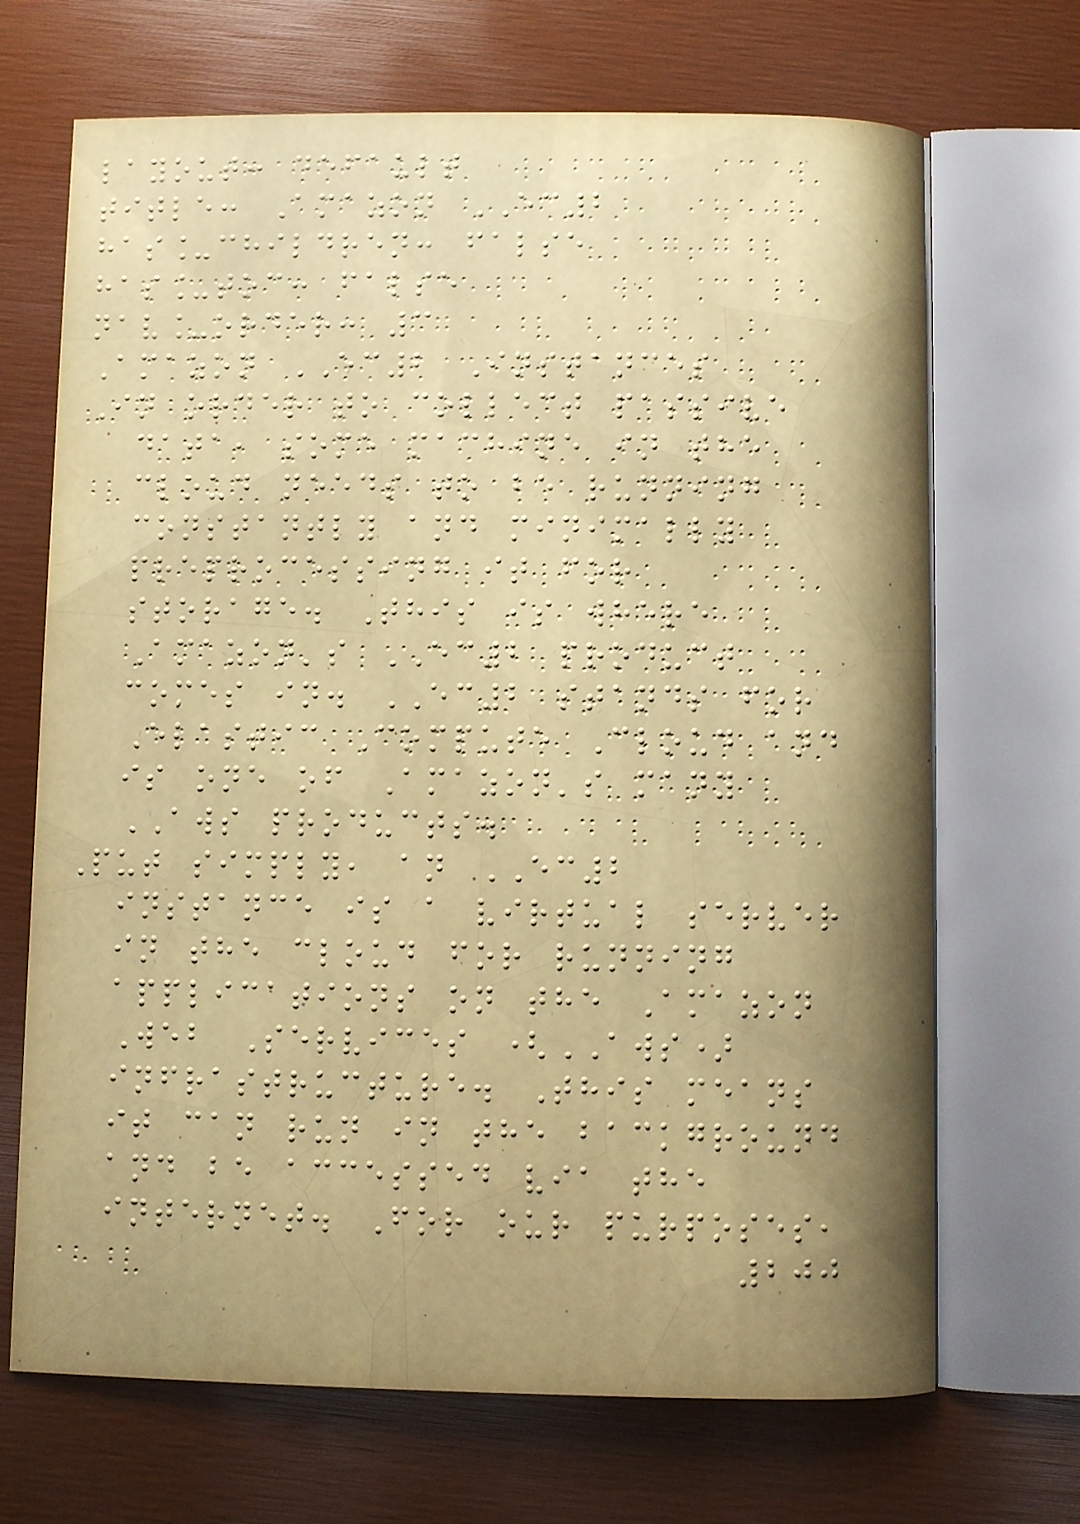layout: default
title: Amazon EC2
has_children: false
has_toc: false
nav_order: 3
Amazon EC2 Instances
In order to collect passive
data, some machine in the
cloud needs to be running
constantly and minimally
preprocessing it for
storage. This is where
Amazon's EC2 product
comes in. EC2 stands for
Elastic Compute Cloud and
is one of Amazon's many
AWS products.
Put simply, an EC2
instance is a virtual server
in the cloud for running
applications on the Amazon
Web Services (AWS)
infrastructure. This means
it can run in the background
and be accessed via the
internet. For our purposes,
200
